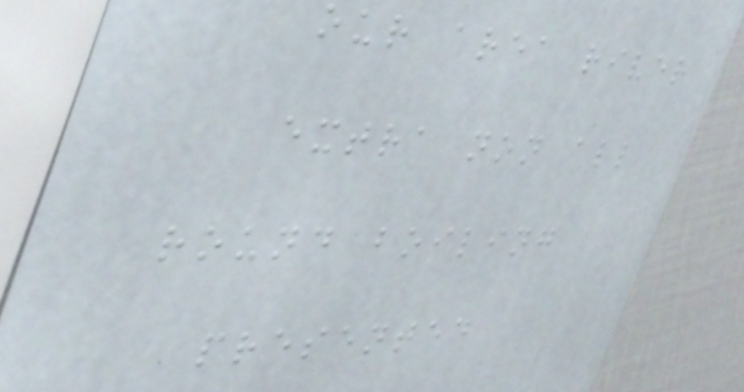our area river
extra non all
round boiling
presented
